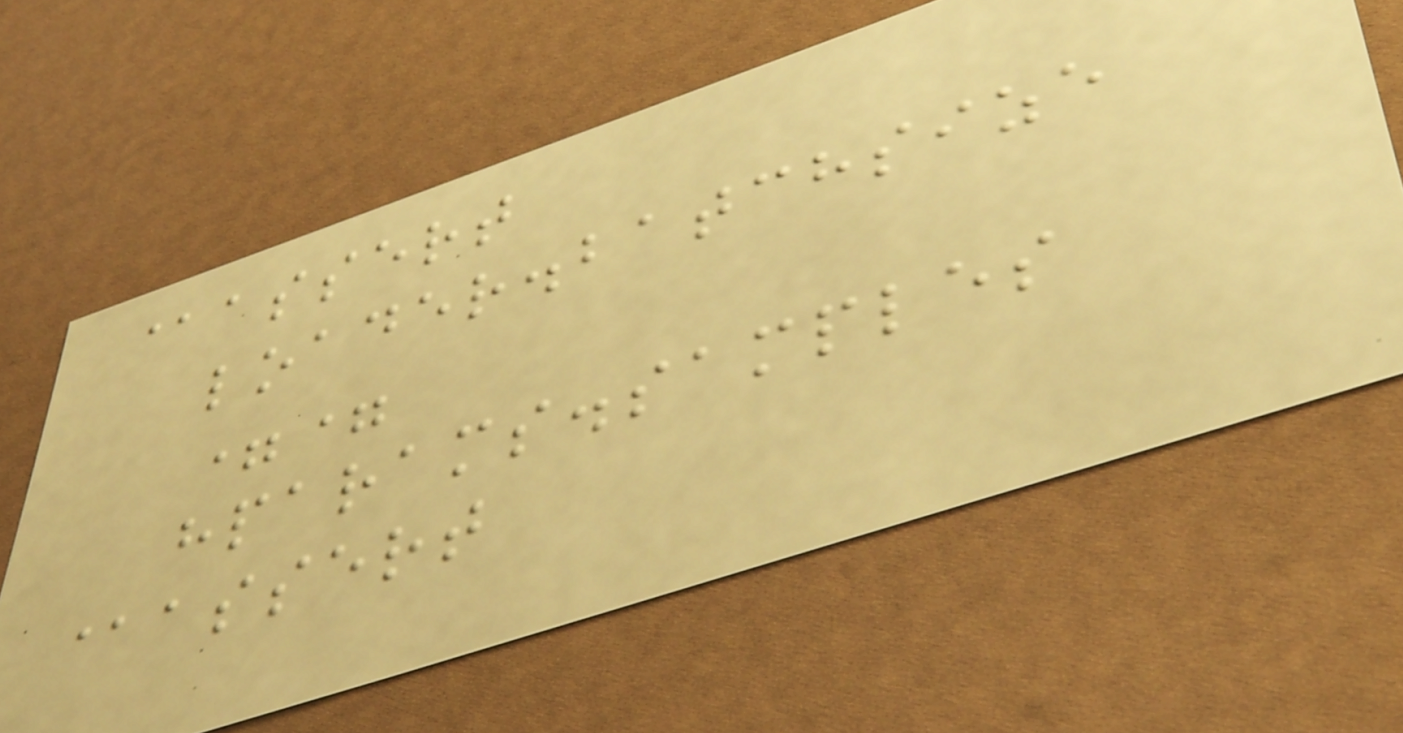@assert
loader.batchsize
==
hparams.samples
@assert
